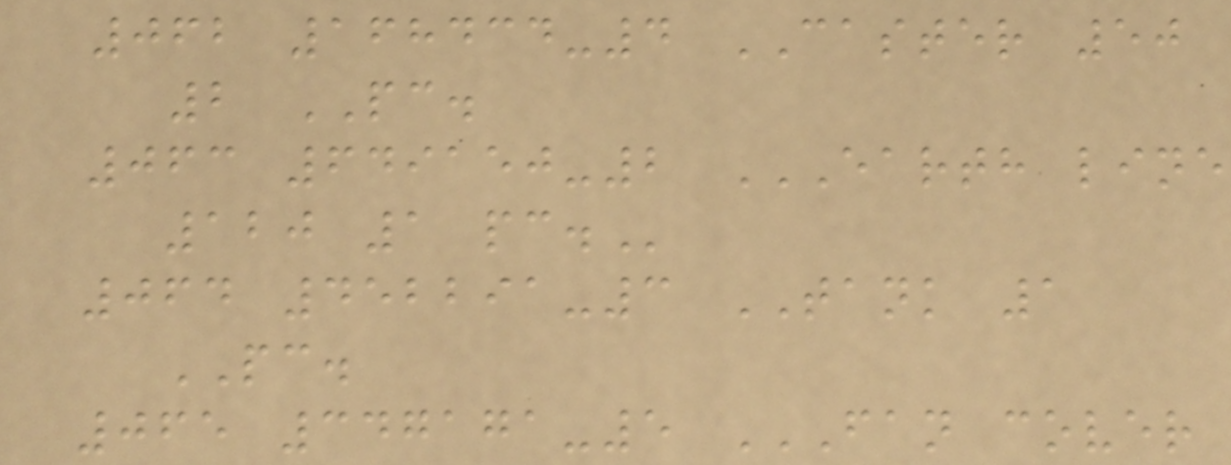062 168434-4 CASTER 50
2 PC.
063 649150-2 EARTH LINE
120 1 PC.
064 452291-3 TANK 1
PC.
065 347171-5 FAN COVER
